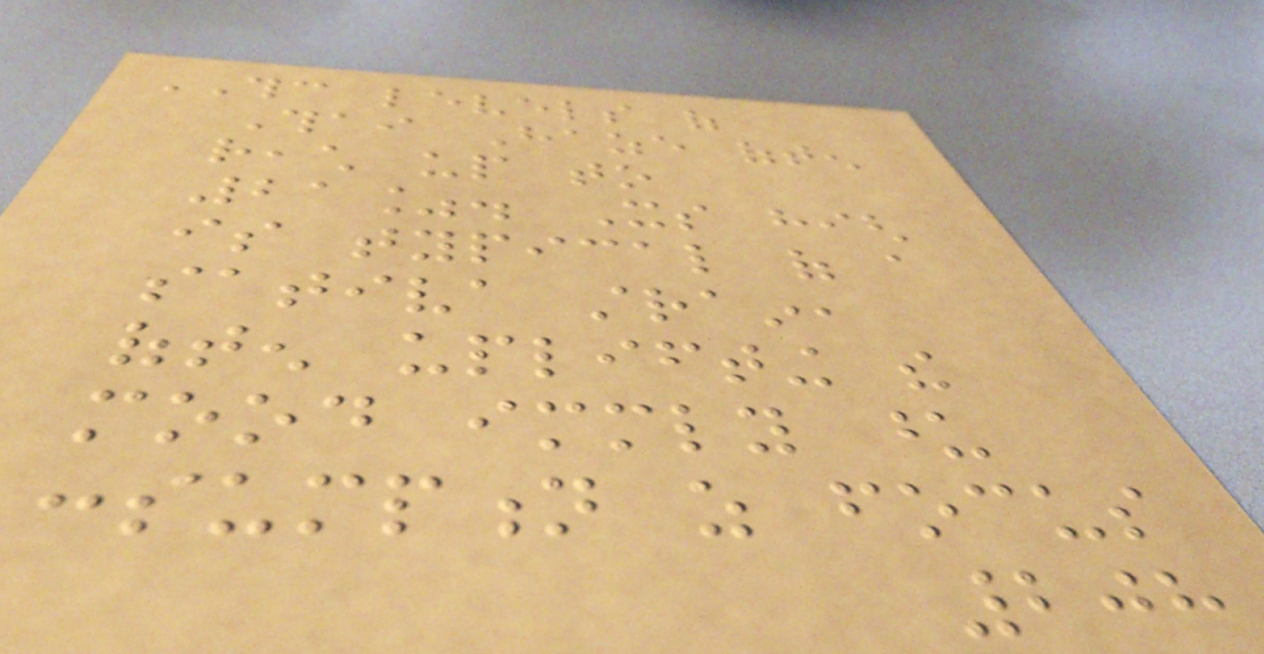THC levels of
Thai Haze often
reach up to
21%. Its high
is typical of a
sativa strain,
often uplifting the
mood immediately upon
consumption as focus
208
